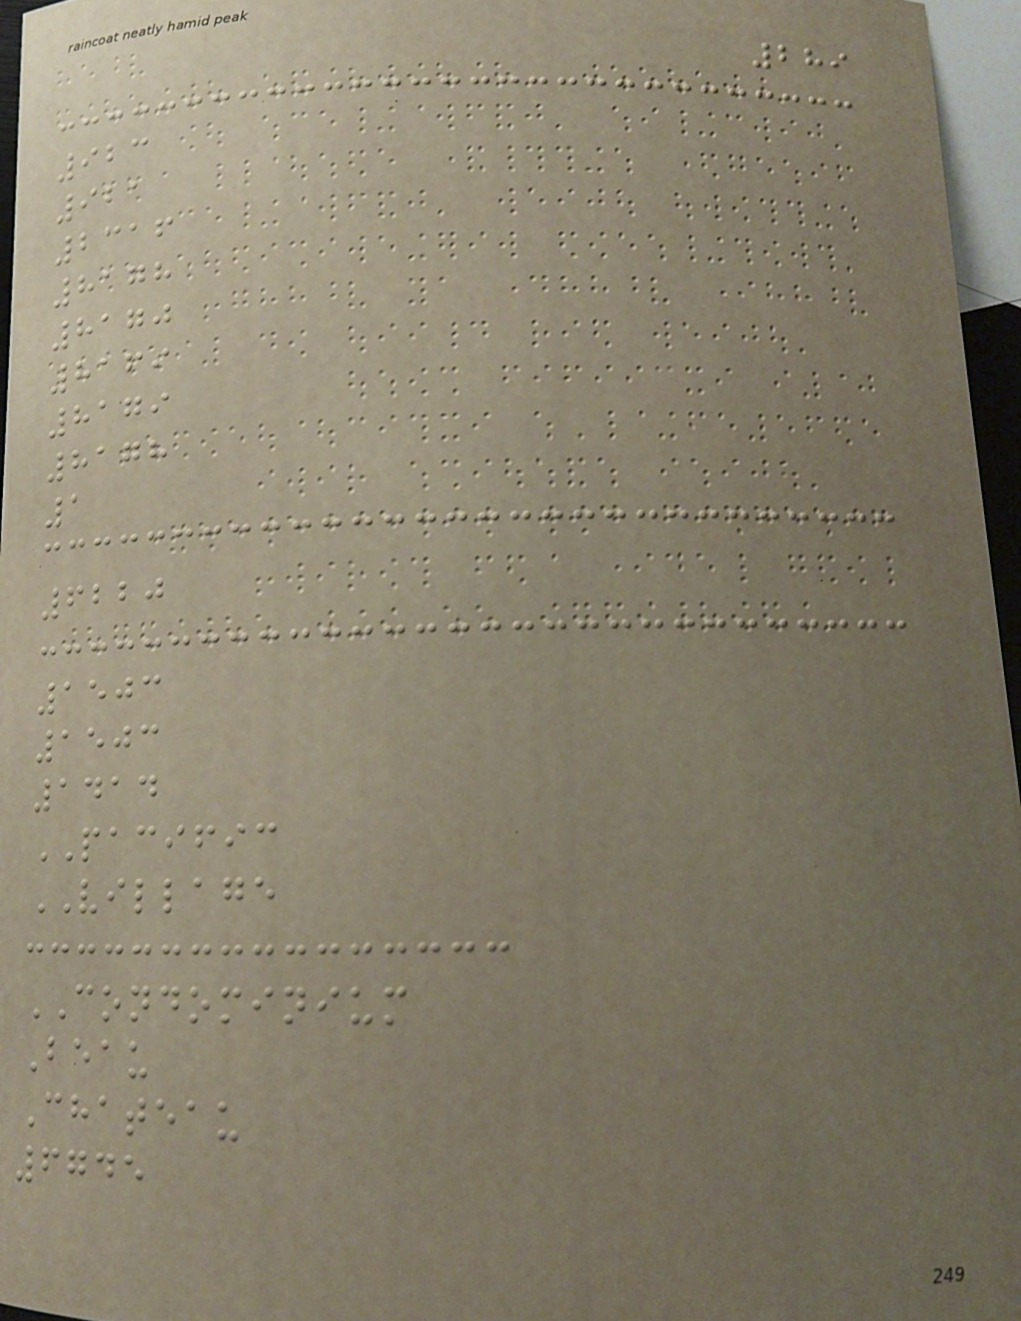289
923
921
2316
8178
8170
8169
8179
8178
1
6220
1503
1503
1414
PACIFIC
VILLAGE
CONDOMINIUM
Beau
Chateau
6745
